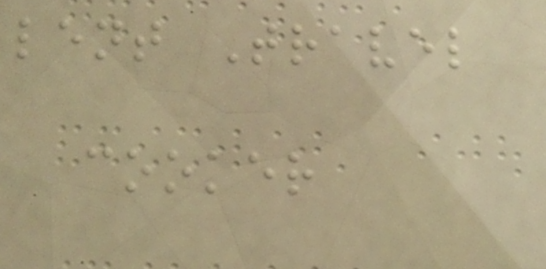lent Travel
cooker
